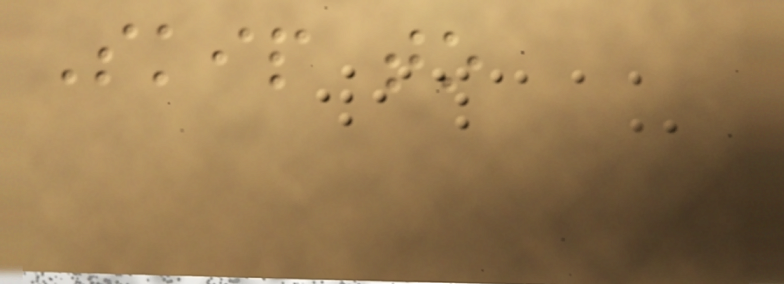Skip to
